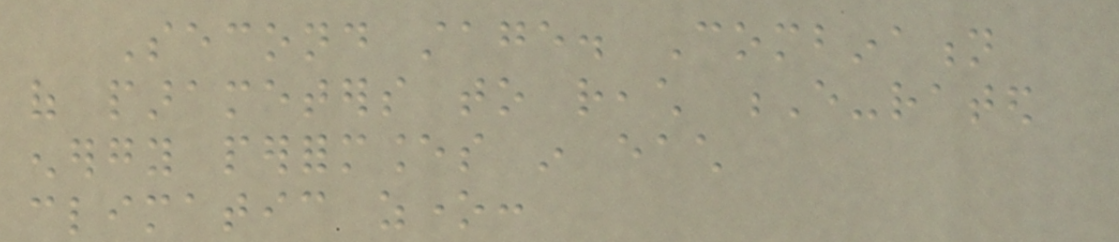Second stage. Combination
of parameters to reach E-rated
energy performances in each
climatic zone:
